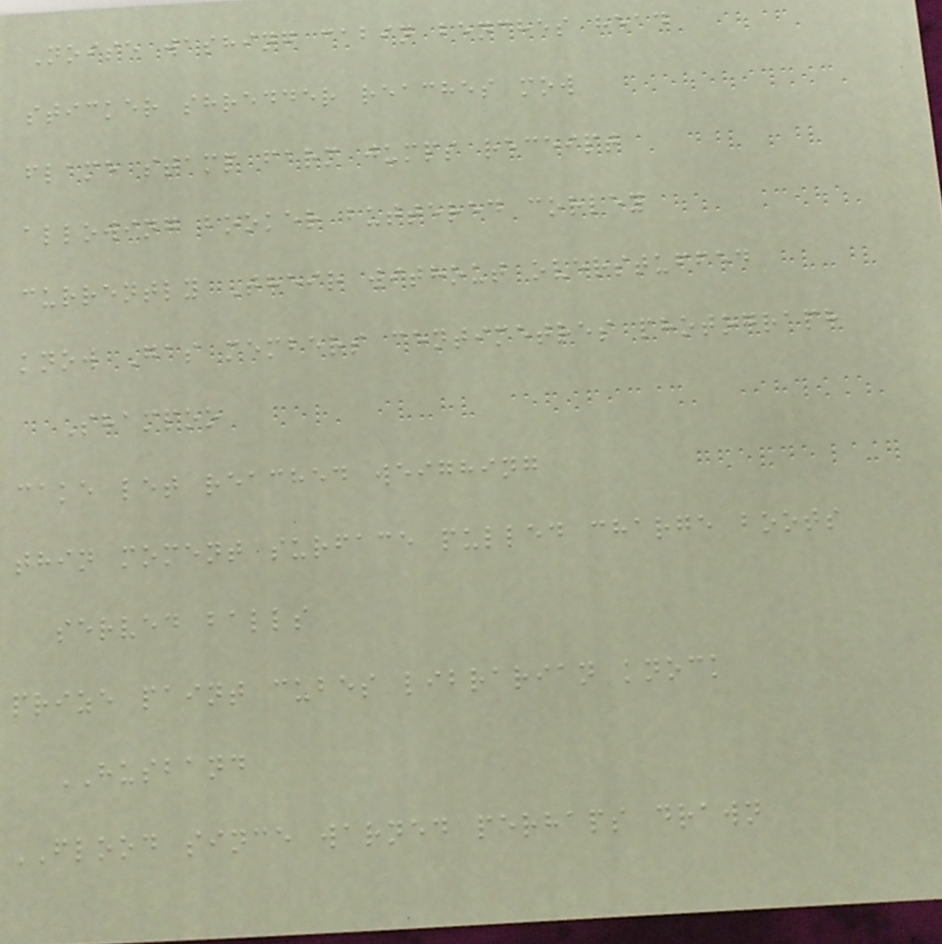Noise washing cabin benches head
sticker shredder reaches mow
flame stamp farm jumps receipt
allowing booker buttered corley
currently Their without overstuffed
know Gas members centimetres photograph
Shampoo
cake let reached weighing
thin moment surface pulled charge boots
served balls
prize paint cubes librarian knock
HUSBAND
FLOOD since warned perhaps drawn
